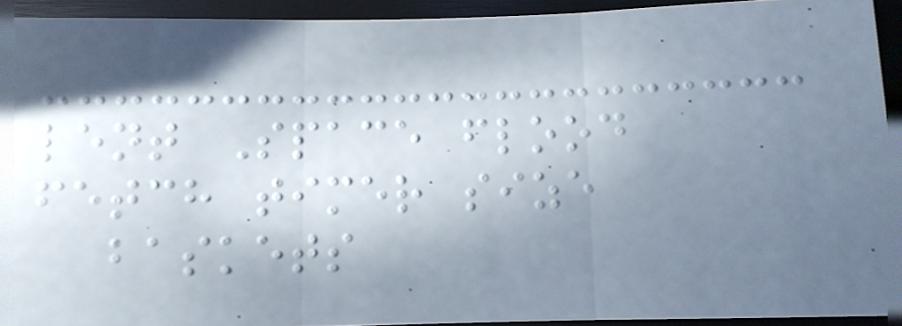lent Space flood
fetch timer size
baskets
